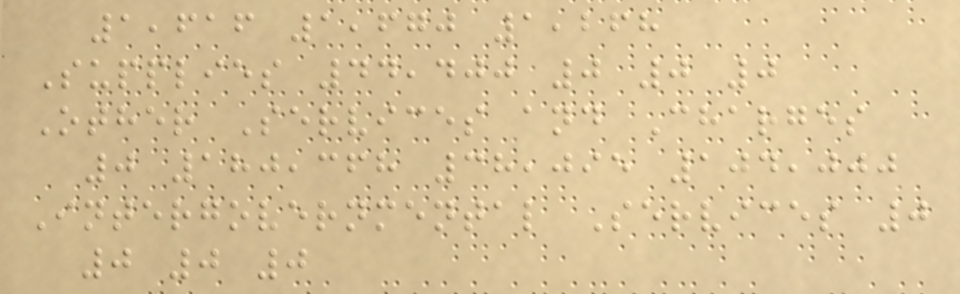1,616 1,670 1,268
Supplies 44,400 0 0 0
Other Services and Charges
0 180,368 38,095 104,000
Intergovernmental Services 0
0 0 0
